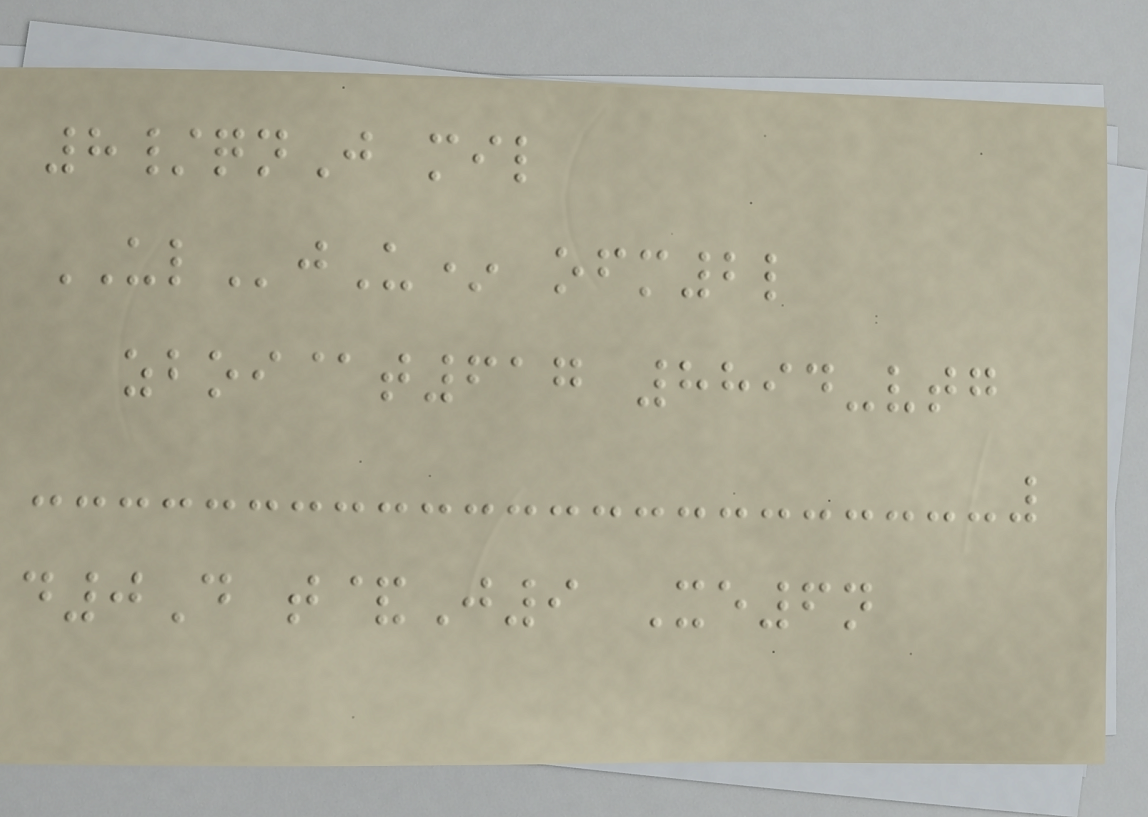8/qnJ mil
ULjU* ofm2l
zboi@t617 8894-vtg
d0D t&J9 Xe6n
